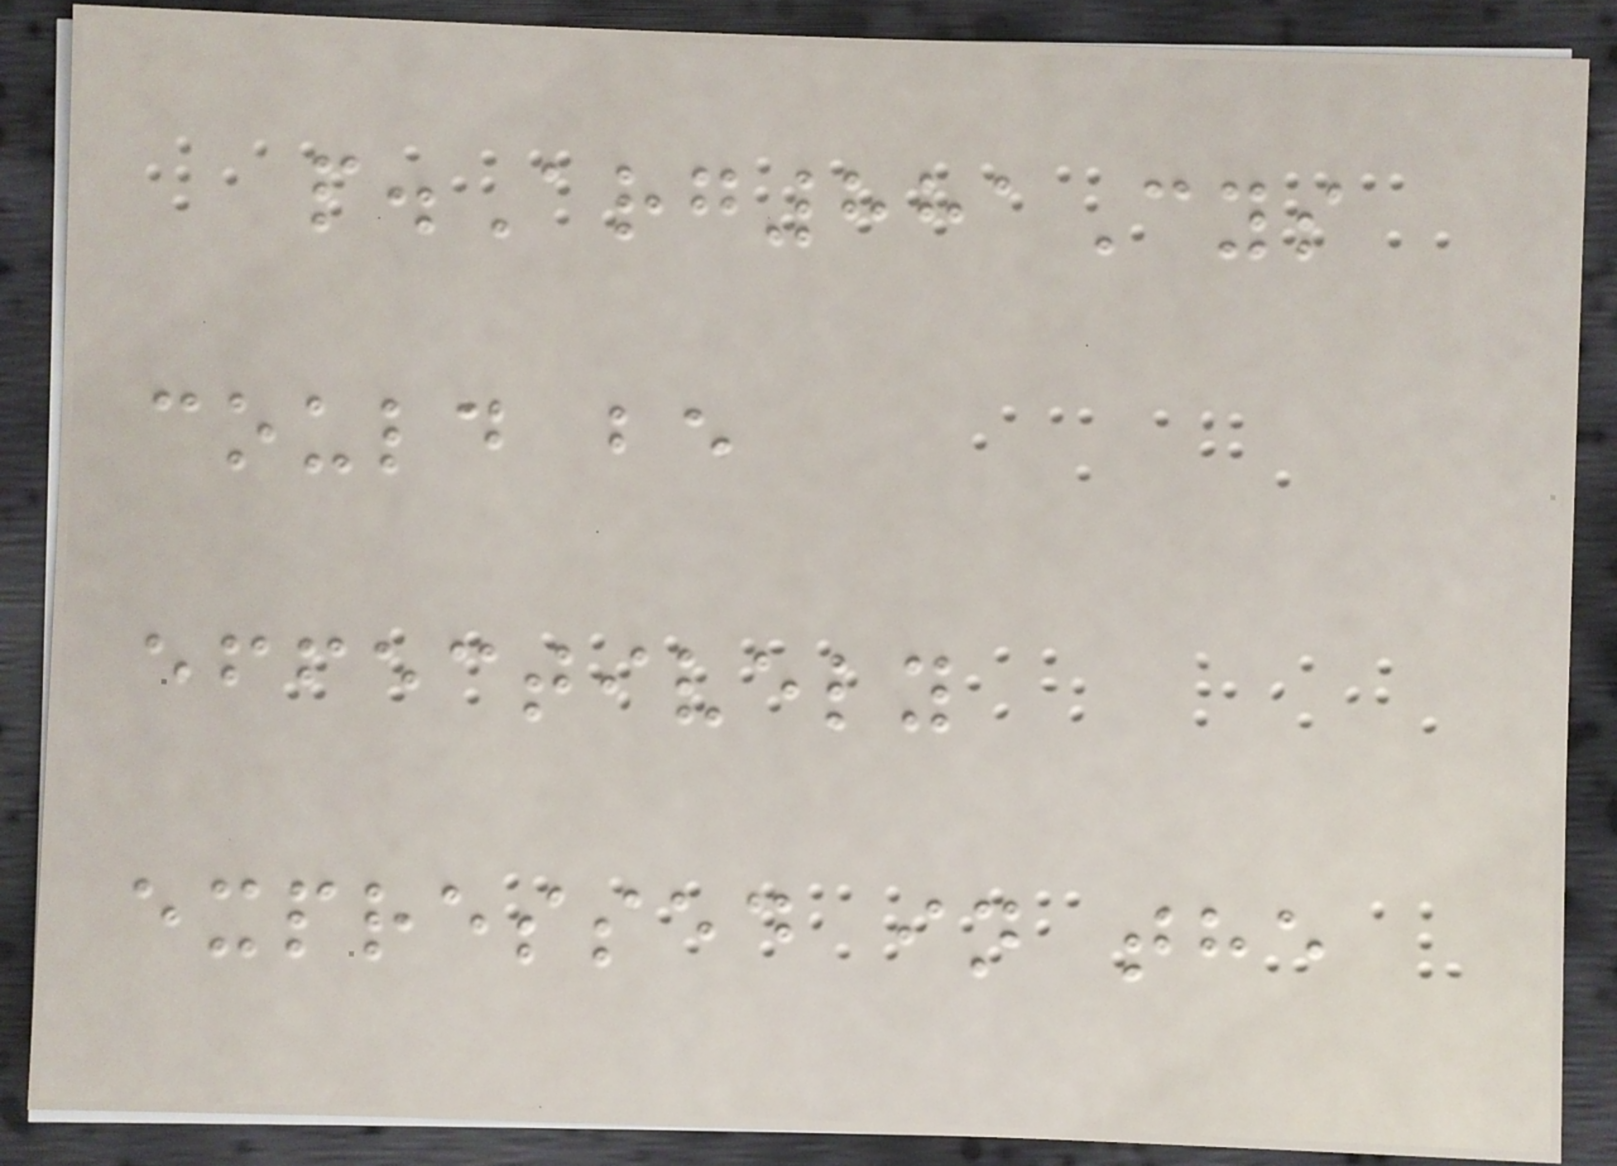p.Arg881Cys
could be
effectively
expressed in the
